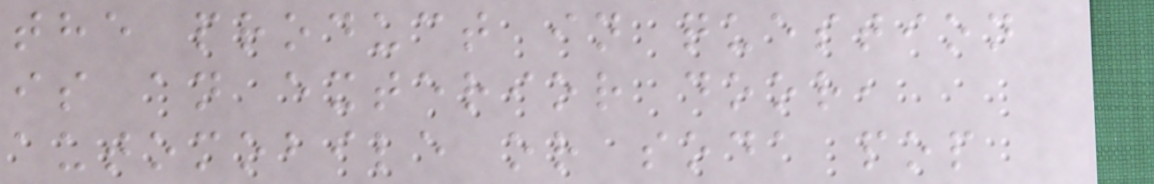the product in question
is an exterior door,
automobile or soda pop
